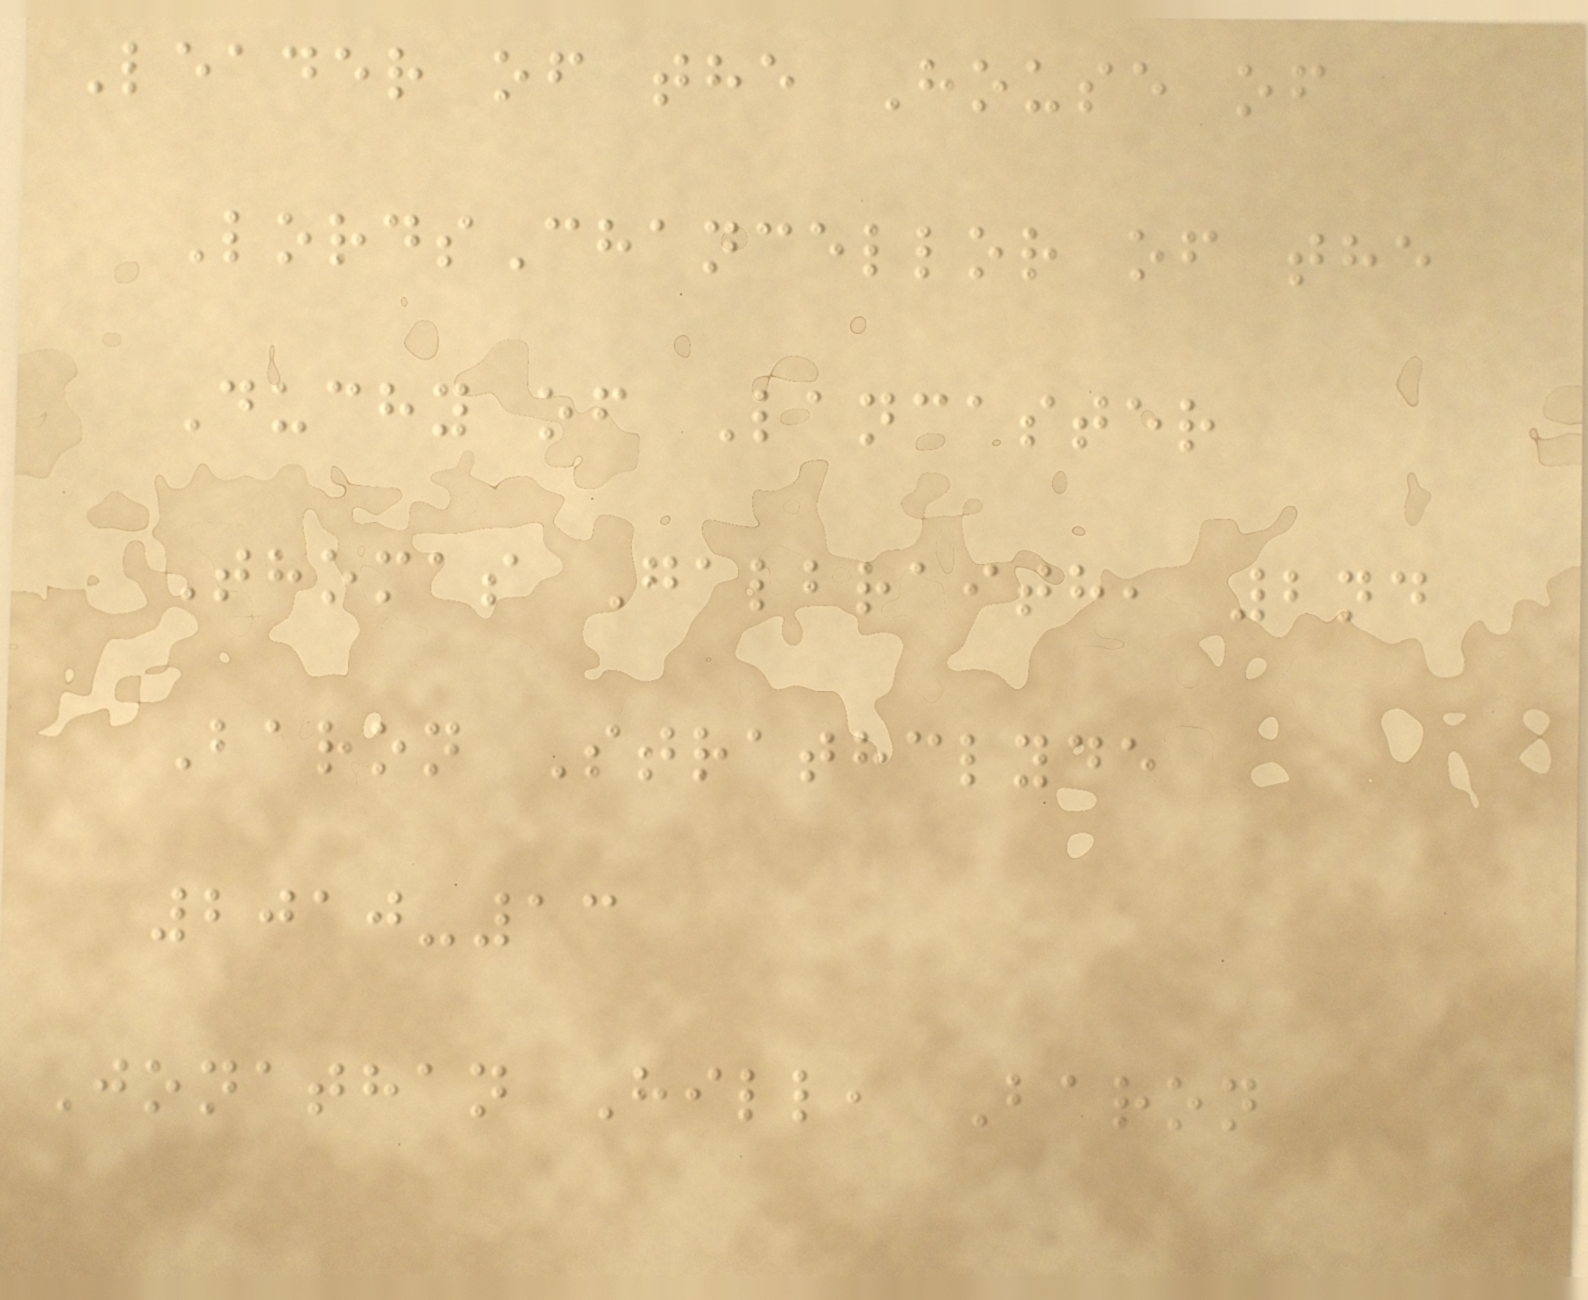Leader of the House of
LordsChancellor of the
Duchy of Lancaster
Thomas Galbraith, 2nd
Baron Strathclyde
2010-13
Jonathan Hill, Baron
